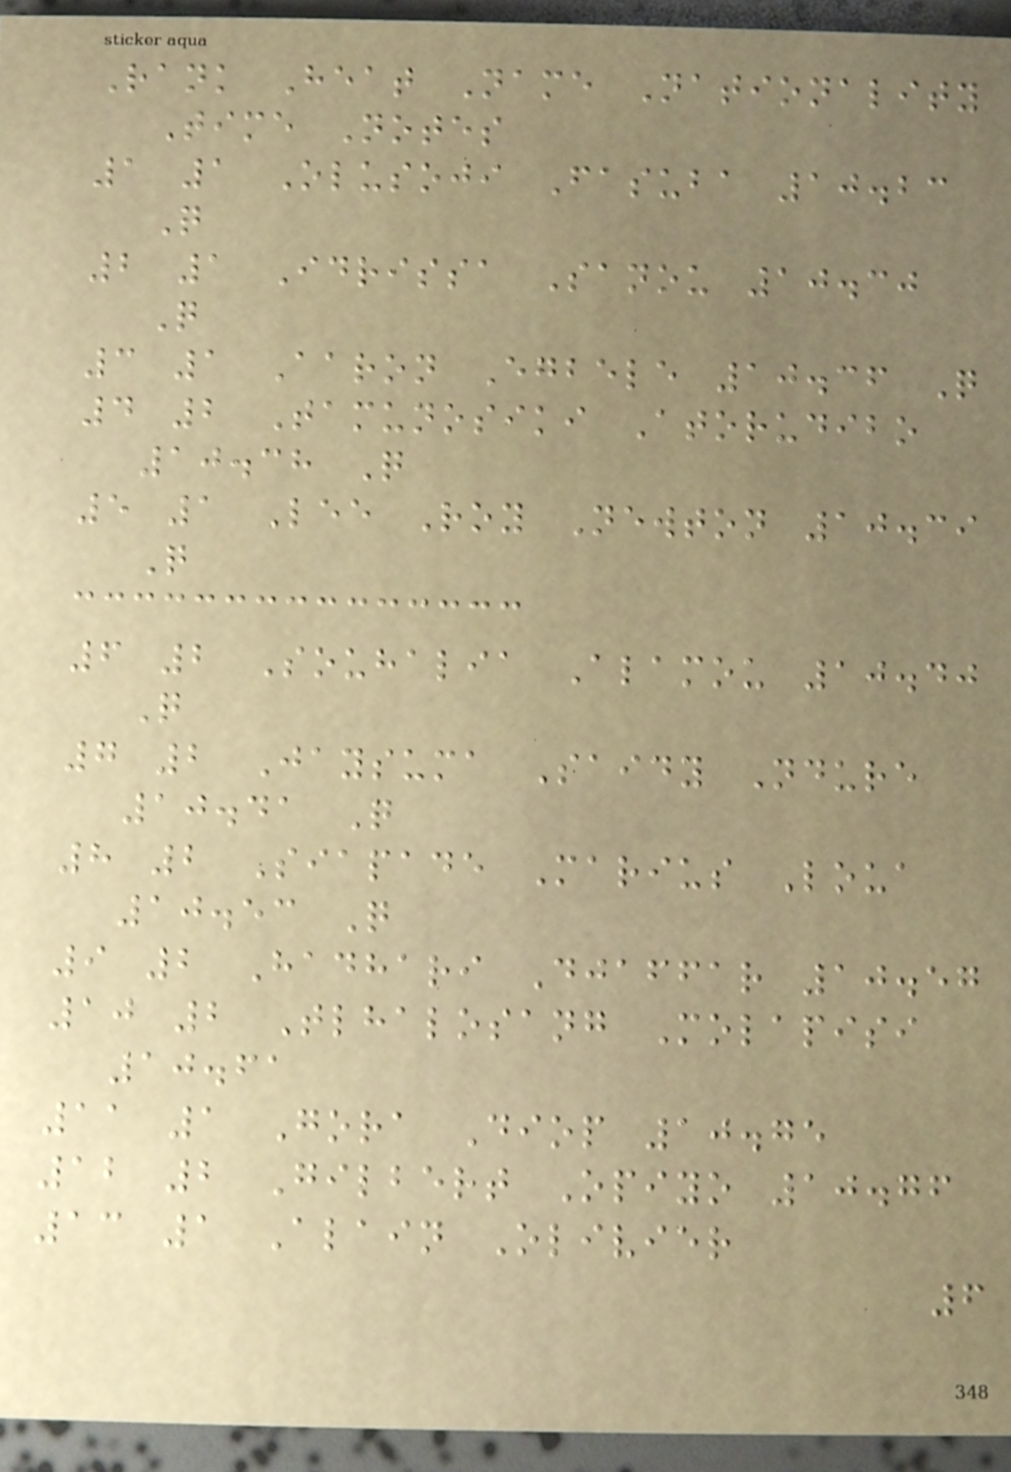Rank Heat Name Nationality
Time Notes
1 1 Olusoji Fasuba 10.23
Q
2 1 Idrissa Sanou 10.30
Q
3 1 Aaron Egbele 10.36 Q
4 2 Tamunosiki Atorudibo
10.38 Q
5 1 Lee Roy Newton 10.39
Q
6 2 Souhalia Alamou 10.40
Q
7 2 Jaysuma Saidy Ndure
10.41 Q
8 2 Siapade Marius Loua
10.53 Q
9 2 Hadhari Djaffar 10.57
10 2 Tlhalosang Molapisi
10.61
11 1 Gora Diop 10.75
12 2 Gilbert Opiyo 10.76
13 1 Alain Olivier
6
